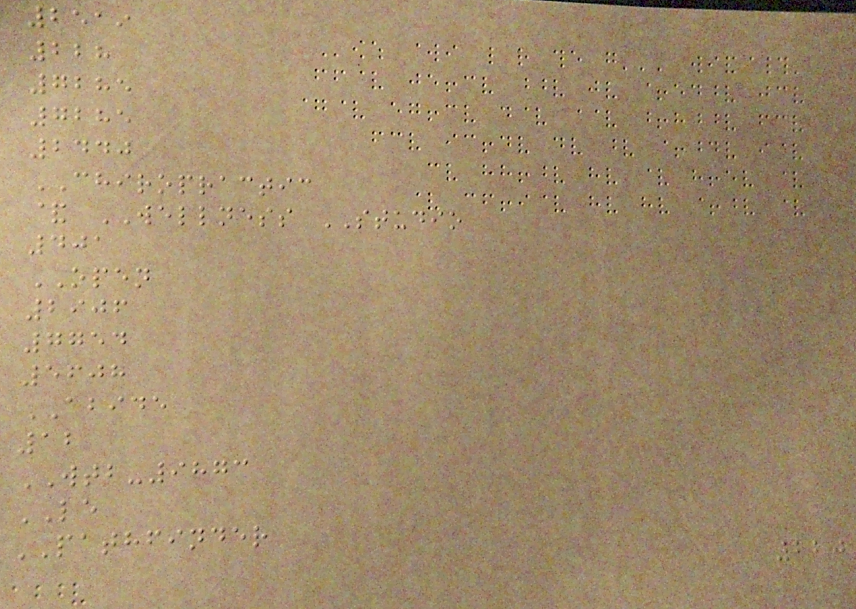2519
228
7285
7285
2440
CHIROPRACTIC
& WELLNESS STUDIO
401
OPEN
2906
7754
5608
ABIDE
12
WTB-9873
LE
PATHFINDER
220
